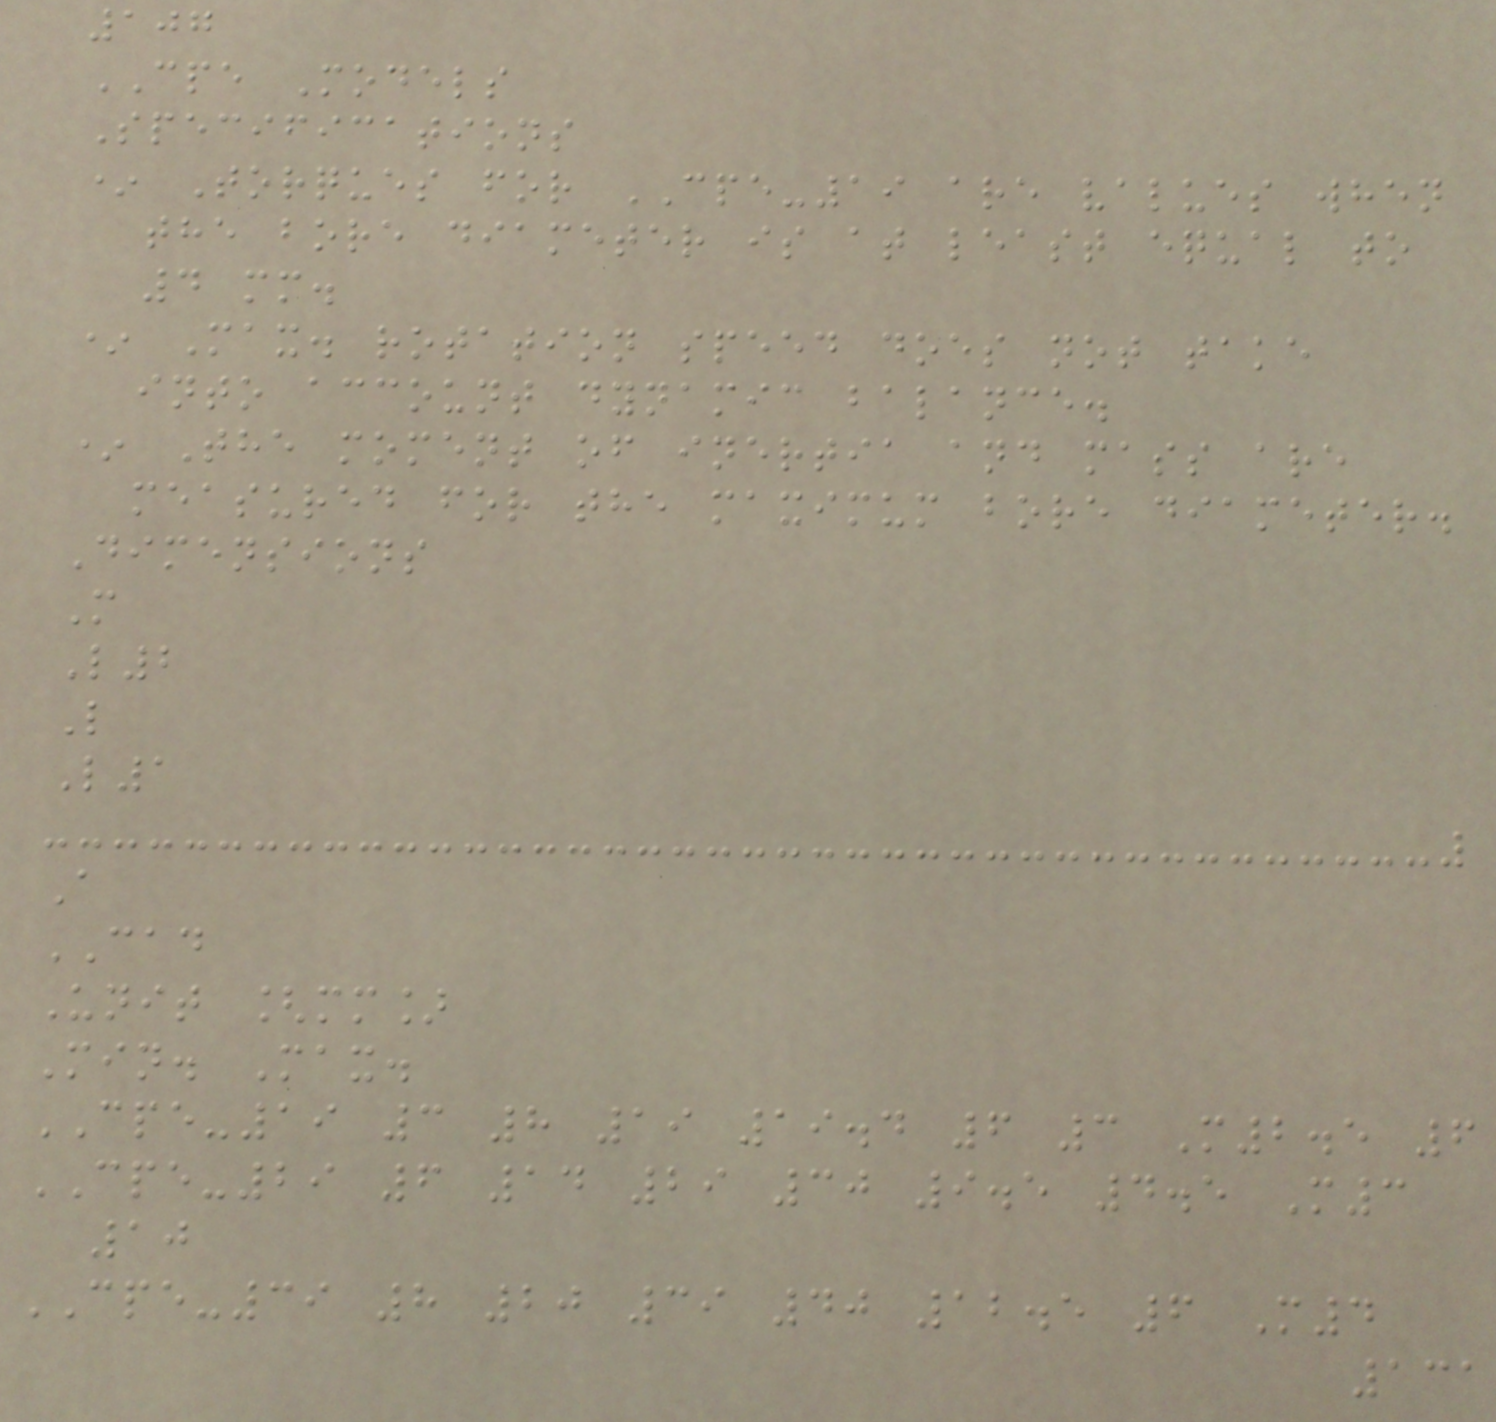107
CPE Models
Specifications
* Torques for CPE-19 are values when
the bore diameter is at least equal to
4 mm.
* Max. rotation speed does not take
into account dynamic balance.
* The moment of inertia and mass are
measured for the maximum bore diameter.
Dimensions
M
L2
L
L1
A
CAD
Unit [mm]
Min. Max.
CPE-19 3 8 19 19.4 6 3 M2.5 6
CPE-29 6 14 29 30 9.5 4.5 M3
10
CPE-39 8 20 39 40 12.5 6 M4
131
